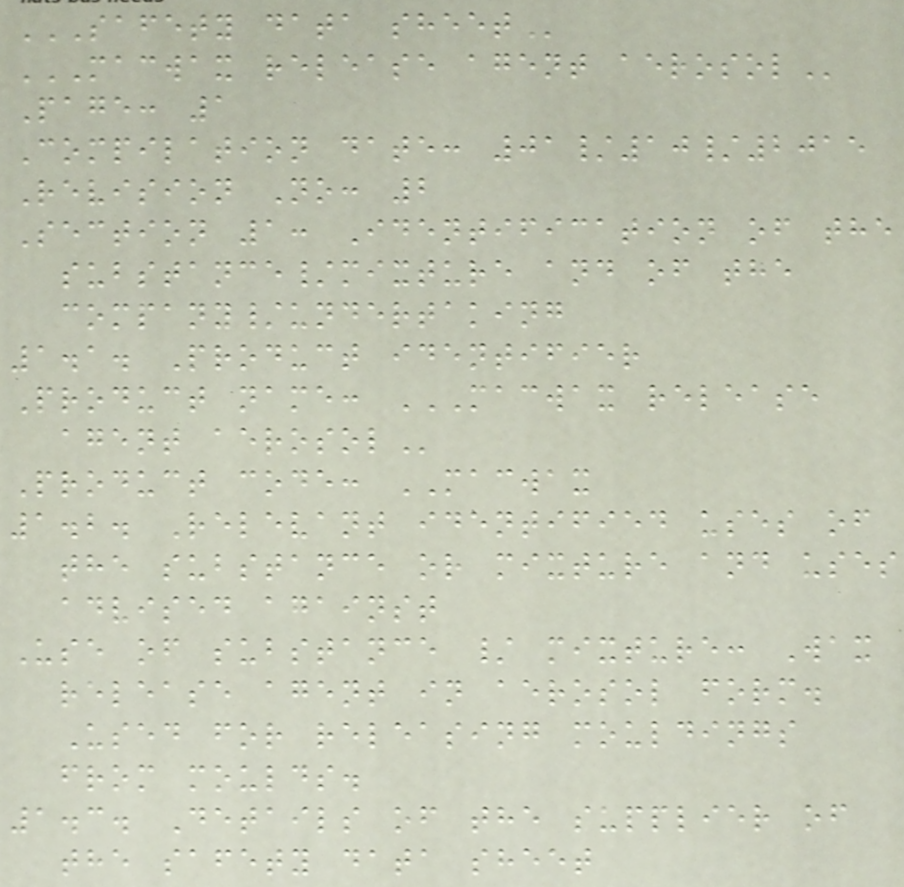SAFETY DATA SHEET
MACWAX RELEASE AGENT AEROSOL
Page: 1
Compilation date: 01/10/2015
Revision No: 2
Section 1: Identification of the
substance/mixture and of the
company/undertaking
1.1. Product identifier
Product name: MACWAX RELEASE
AGENT AEROSOL
Product code: MACWAX
1.2. Relevant identified uses of
the substance or mixture and uses
advised against
Use of substance / mixture: Wax
release agent in aerosol form.
Used for releasing mouldings
from moulds.
1.3. Details of the supplier of
the safety data sheet
